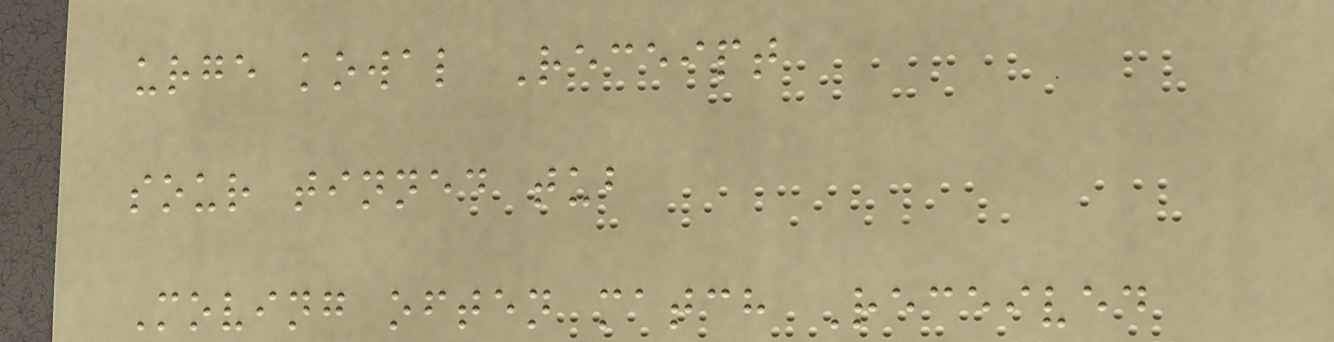urge kowal Receipt
sour tinned tub
Moving often match Received
